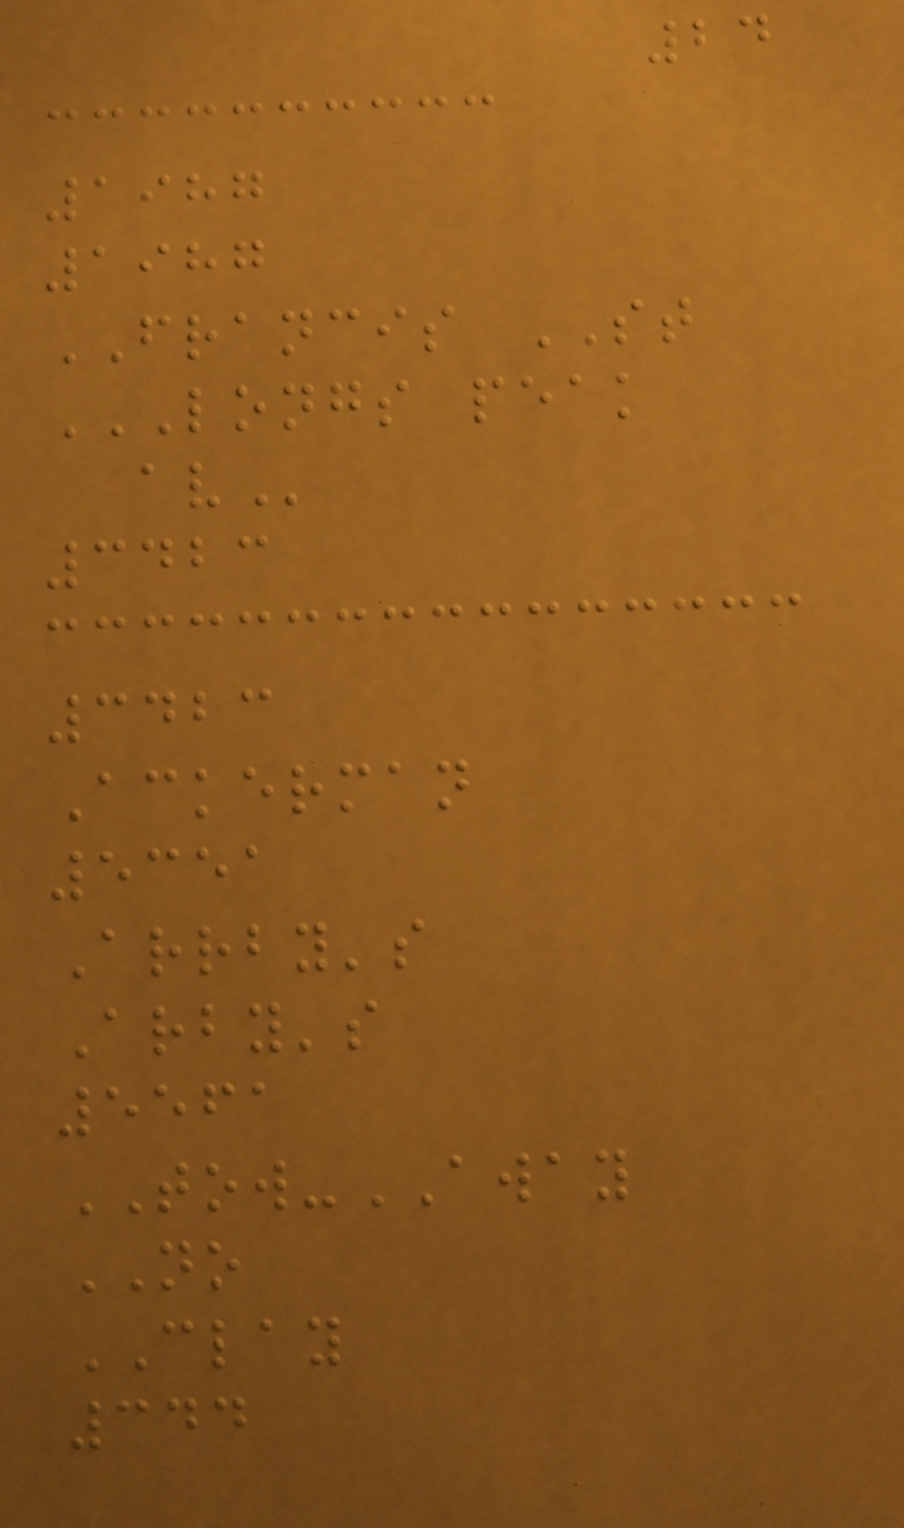24
1987
1987
FRANCIS ST
LONGS PEAK
AV
3423
3423
Ackerman
5351
Arrby's
Arby's
5561
TOW-AWAY
NO
CLAY
344
